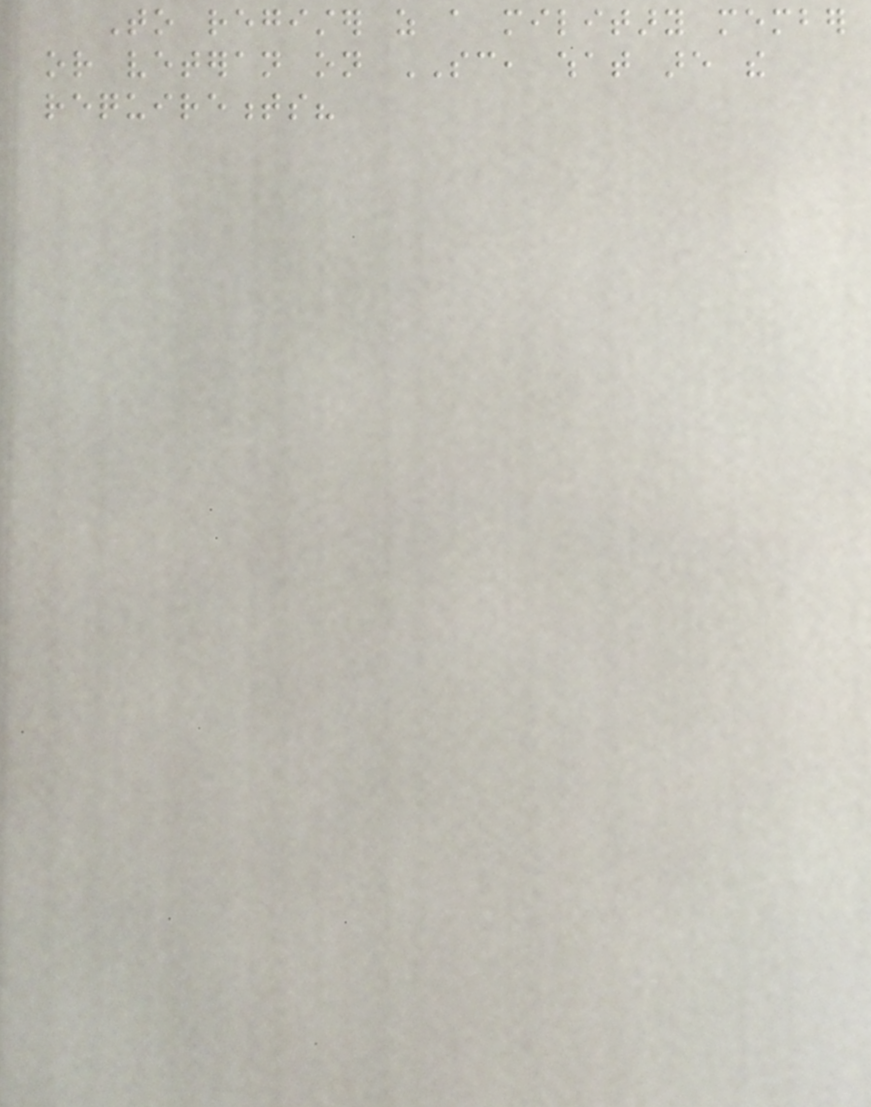To register as a military member
or veteran on SC, what are the
requirements?
